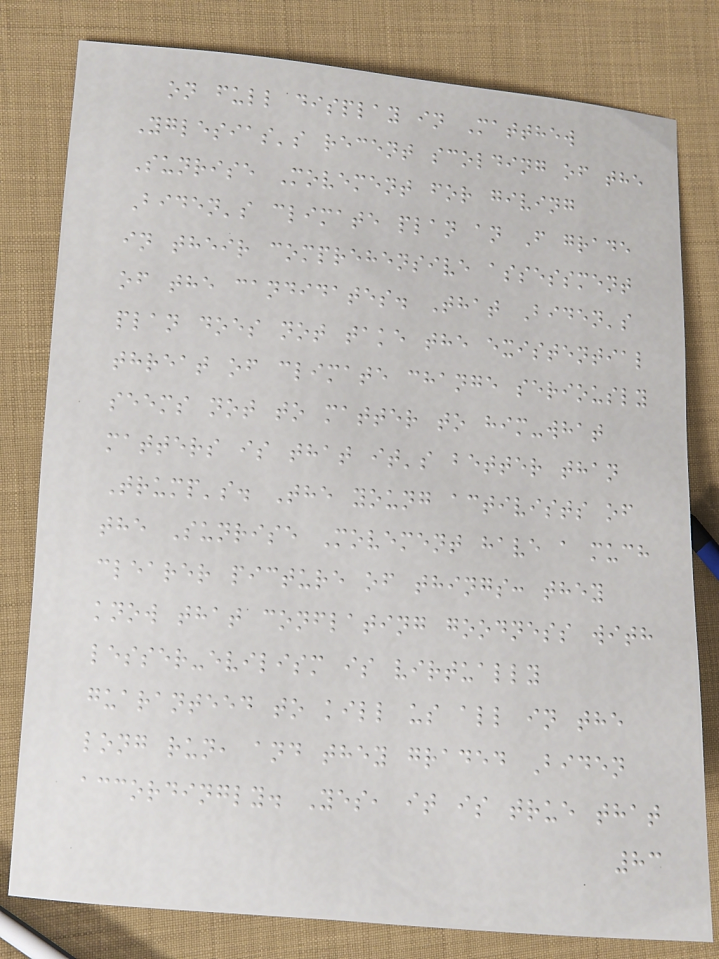on full display in Matthew
Yglesias's recent scolding of the
Sunrise Movement for giving
Biden's climate plan an F grade
in their comprehensive assessment
of the candidates. That Biden's
plan does not take the existential
threat of climate change seriously
seems not to matter to him-what
matters is that it's better than
Trump's. The young activists of
the Sunrise Movement have a much
clearer picture of things: they
know that conflating goodness with
lesser-evilism is virtually
guaranteed to kill us all in the
long run, and they graded Biden
accordingly. Yes, it is true that
83
